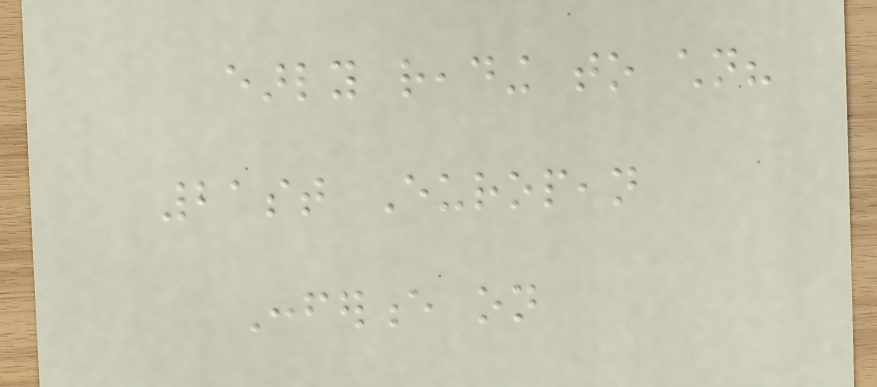early reading to children?
21st European
Conference on
